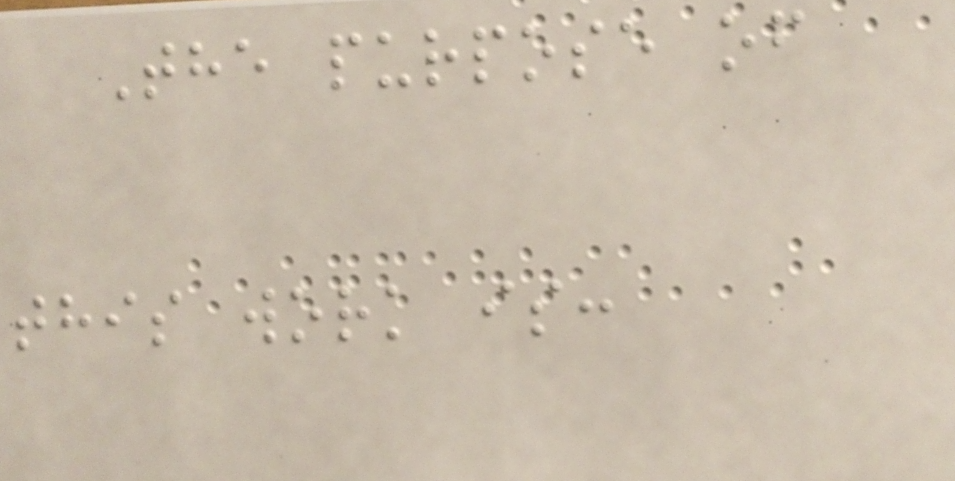The purpose of
this work is:
